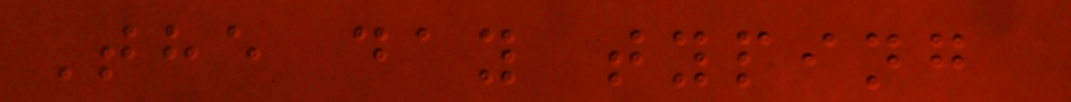The day typing
